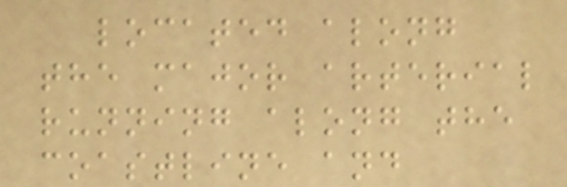located along
the major arterial
running along the
coastline and
